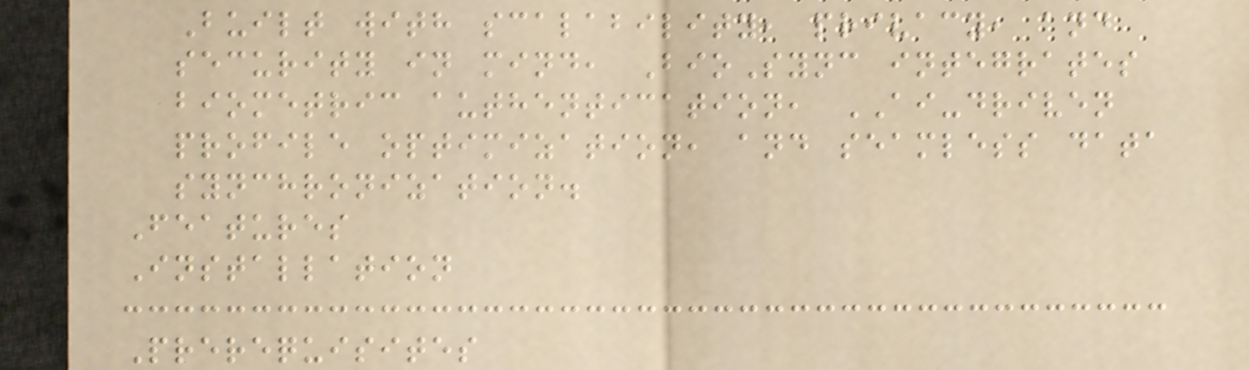Built with scalability, privacy, and
security in mind, BioSync integrates
biometric authentication, AI-driven
profile optimization, and seamless data
synchronization.
Features
Installation
Prerequisites
